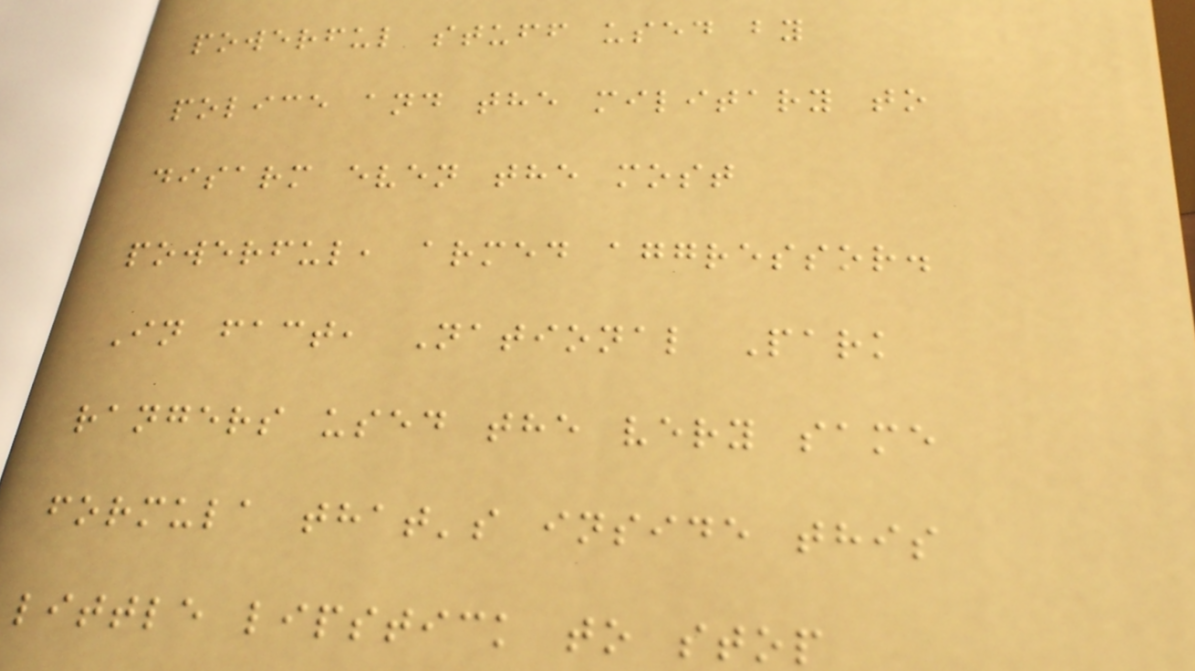powerful stuff used by
police and the military to
disarm even the most
powerful, armed aggressor.
In fact, National Park
rangers used the very same
formula that's inside this
little lipstick to stop
